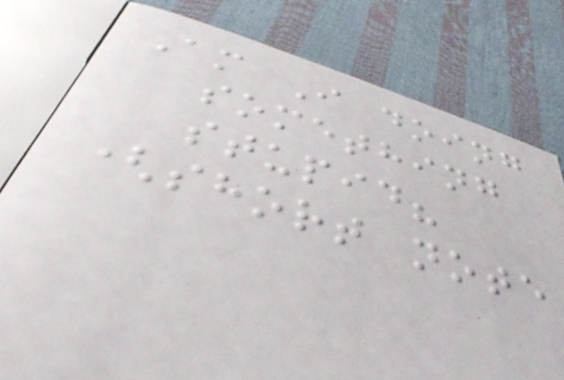Am I doing
something
stupid?
(short note
